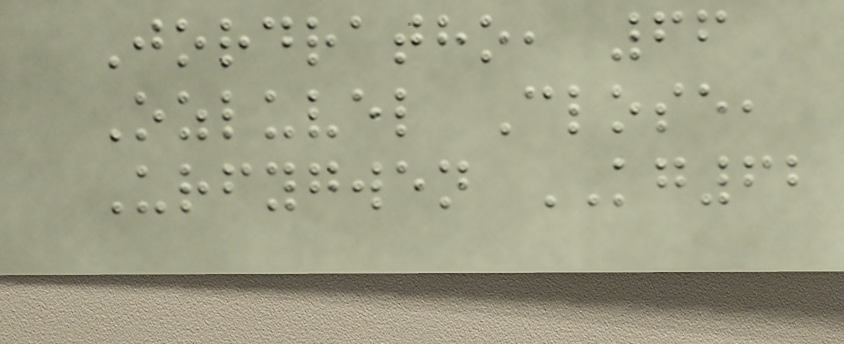Jordratho, 66
Ozluvel Close,
Urfygwen KG62
